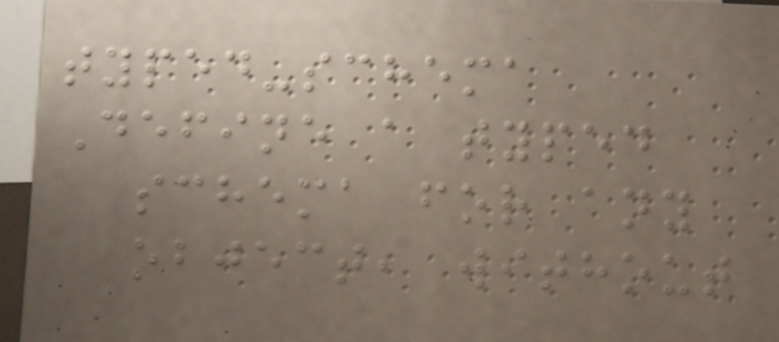typed-schema
Define a typed
schema for any
object, without
